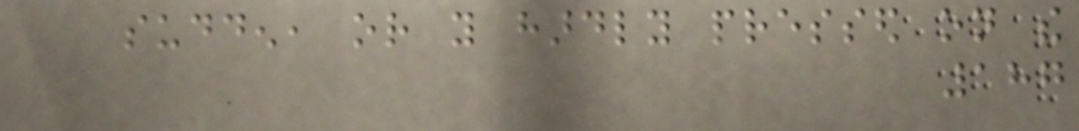sudden, or you hardly pressed on the
187
